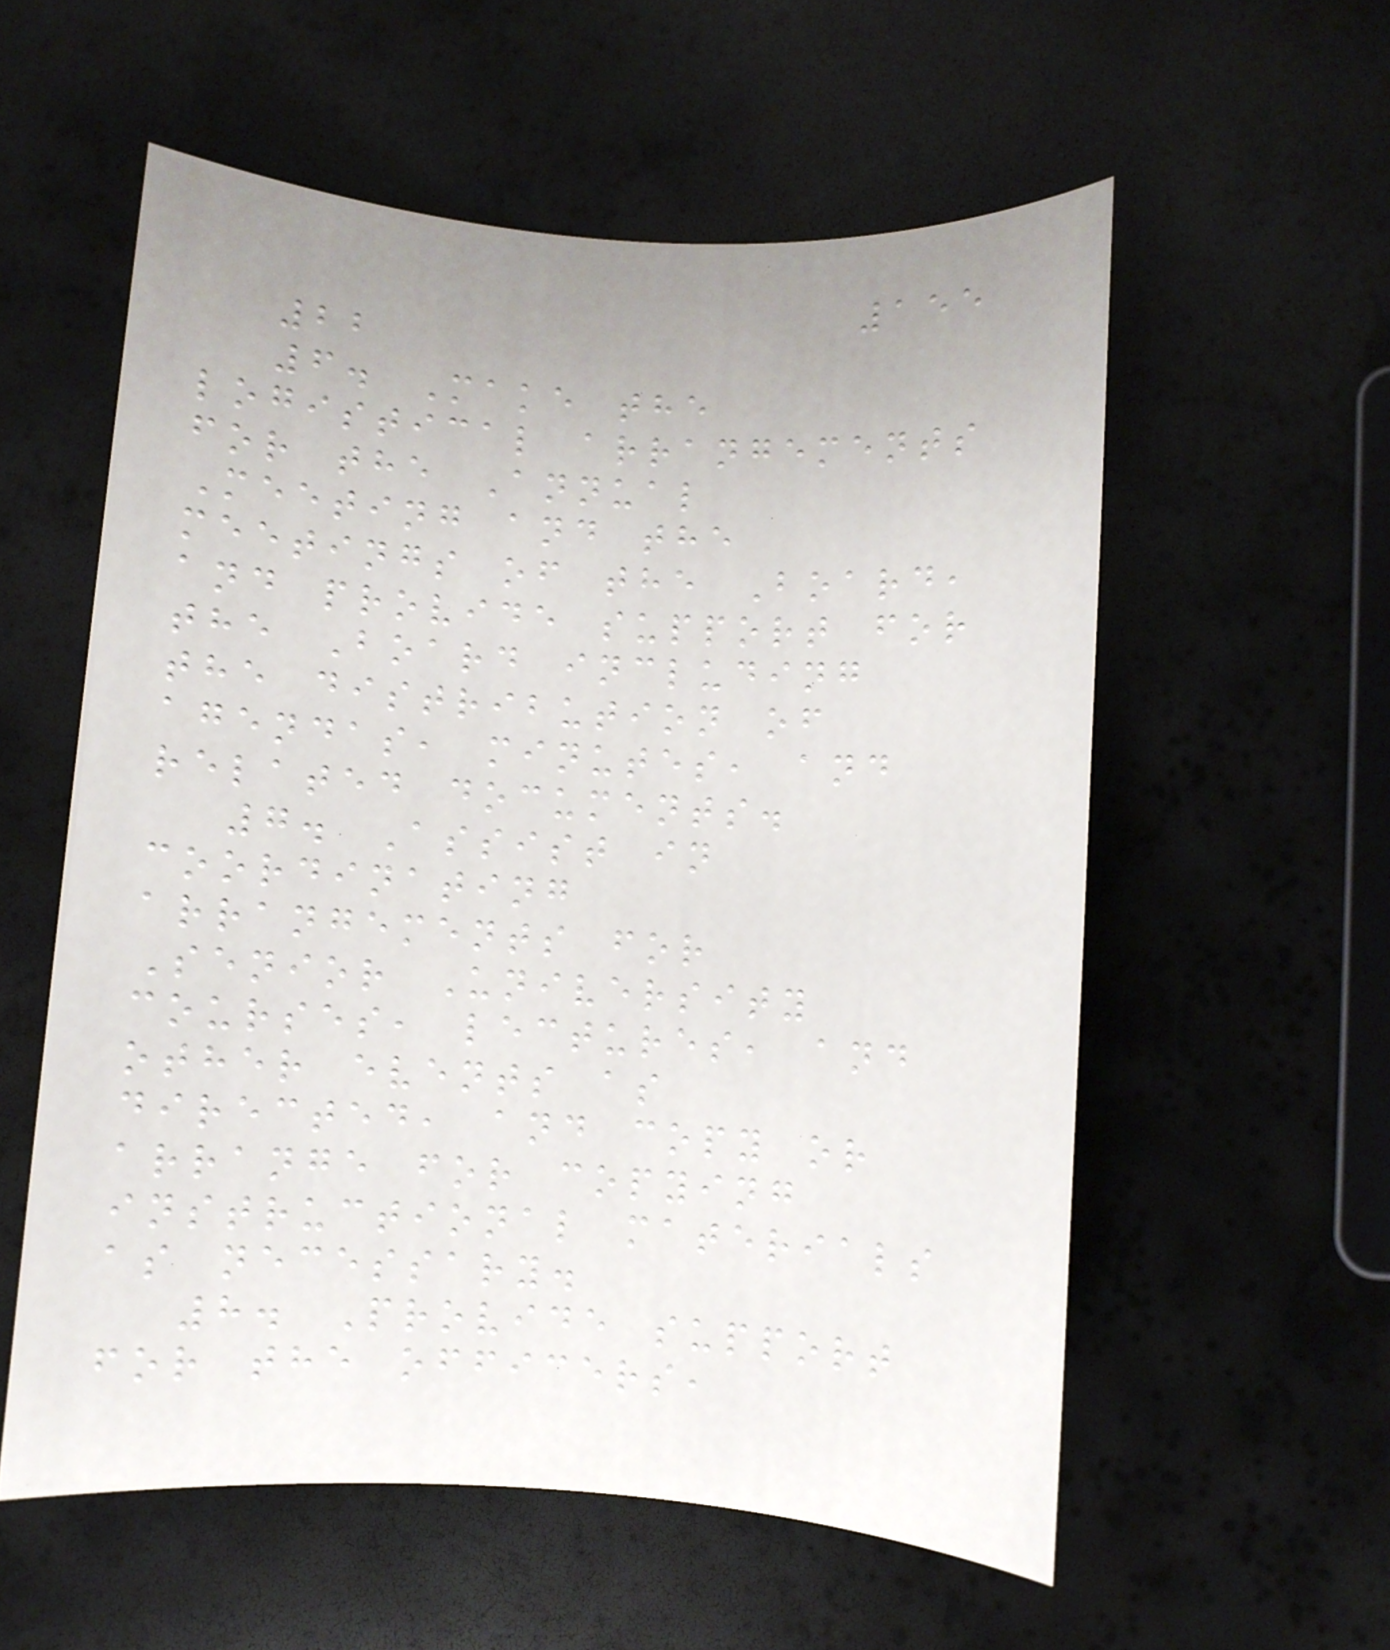155
22
6. Make the
logistical arrangements
for the Annual
Meeting and the
meetings of the Board,
and provide support for
the Board including
the distribution of
agendas, minutes, and
related documents.
7. Assist in
coordinating
arrangements for
Senior University
courses, lectures, and
other events as
directed, and copy or
arrange for copying
instructional materials
as necessary.
8. Provide support
for the officers,
